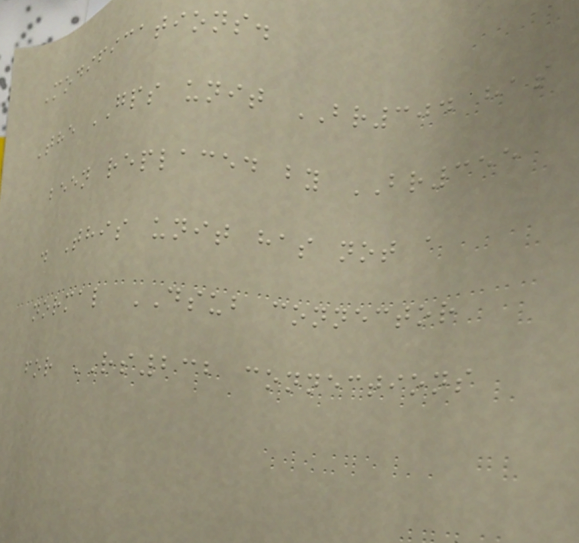Modifications.
The GPS unit BR304 has
been replaced by BR355
. This unit has not a
normal DSUB connector
for RS232 connections
